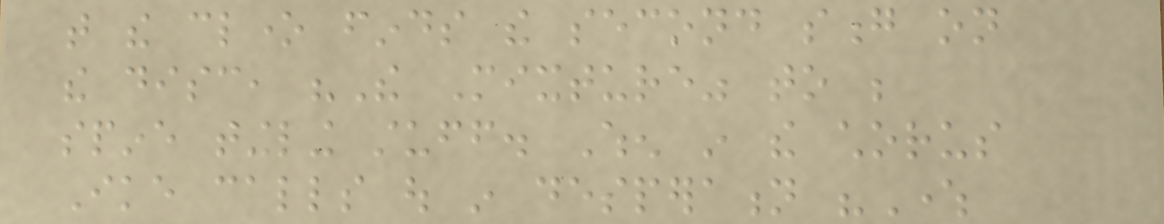that the clone finds the second song on
the disc, "The Mixture" to be
spine tingling stuff. When in the chorus
Ike calls out in desperation "Where
